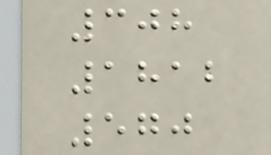308
1812
570
